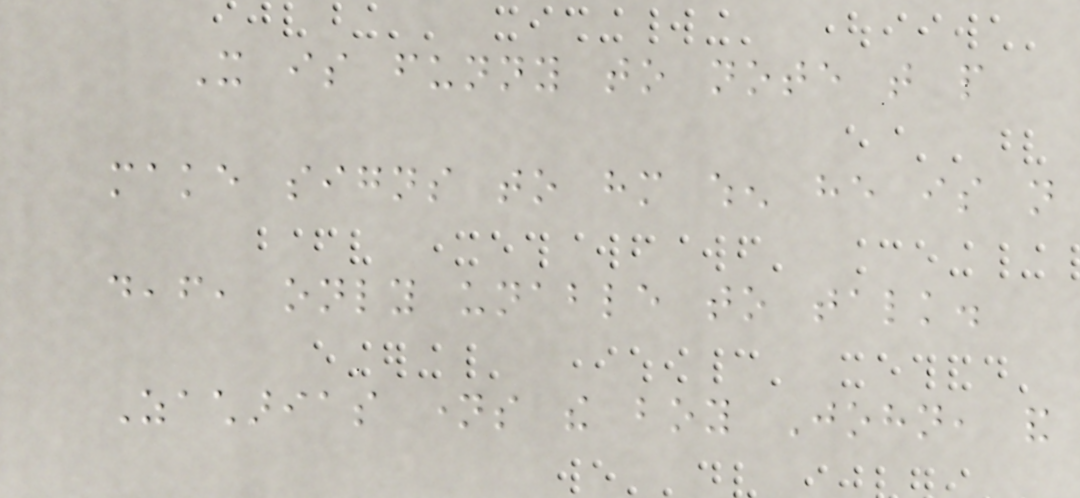It is funny to note that people
make signs to him when he is not
deaf, only unable to talk.
Zacharias names the boy John, and
